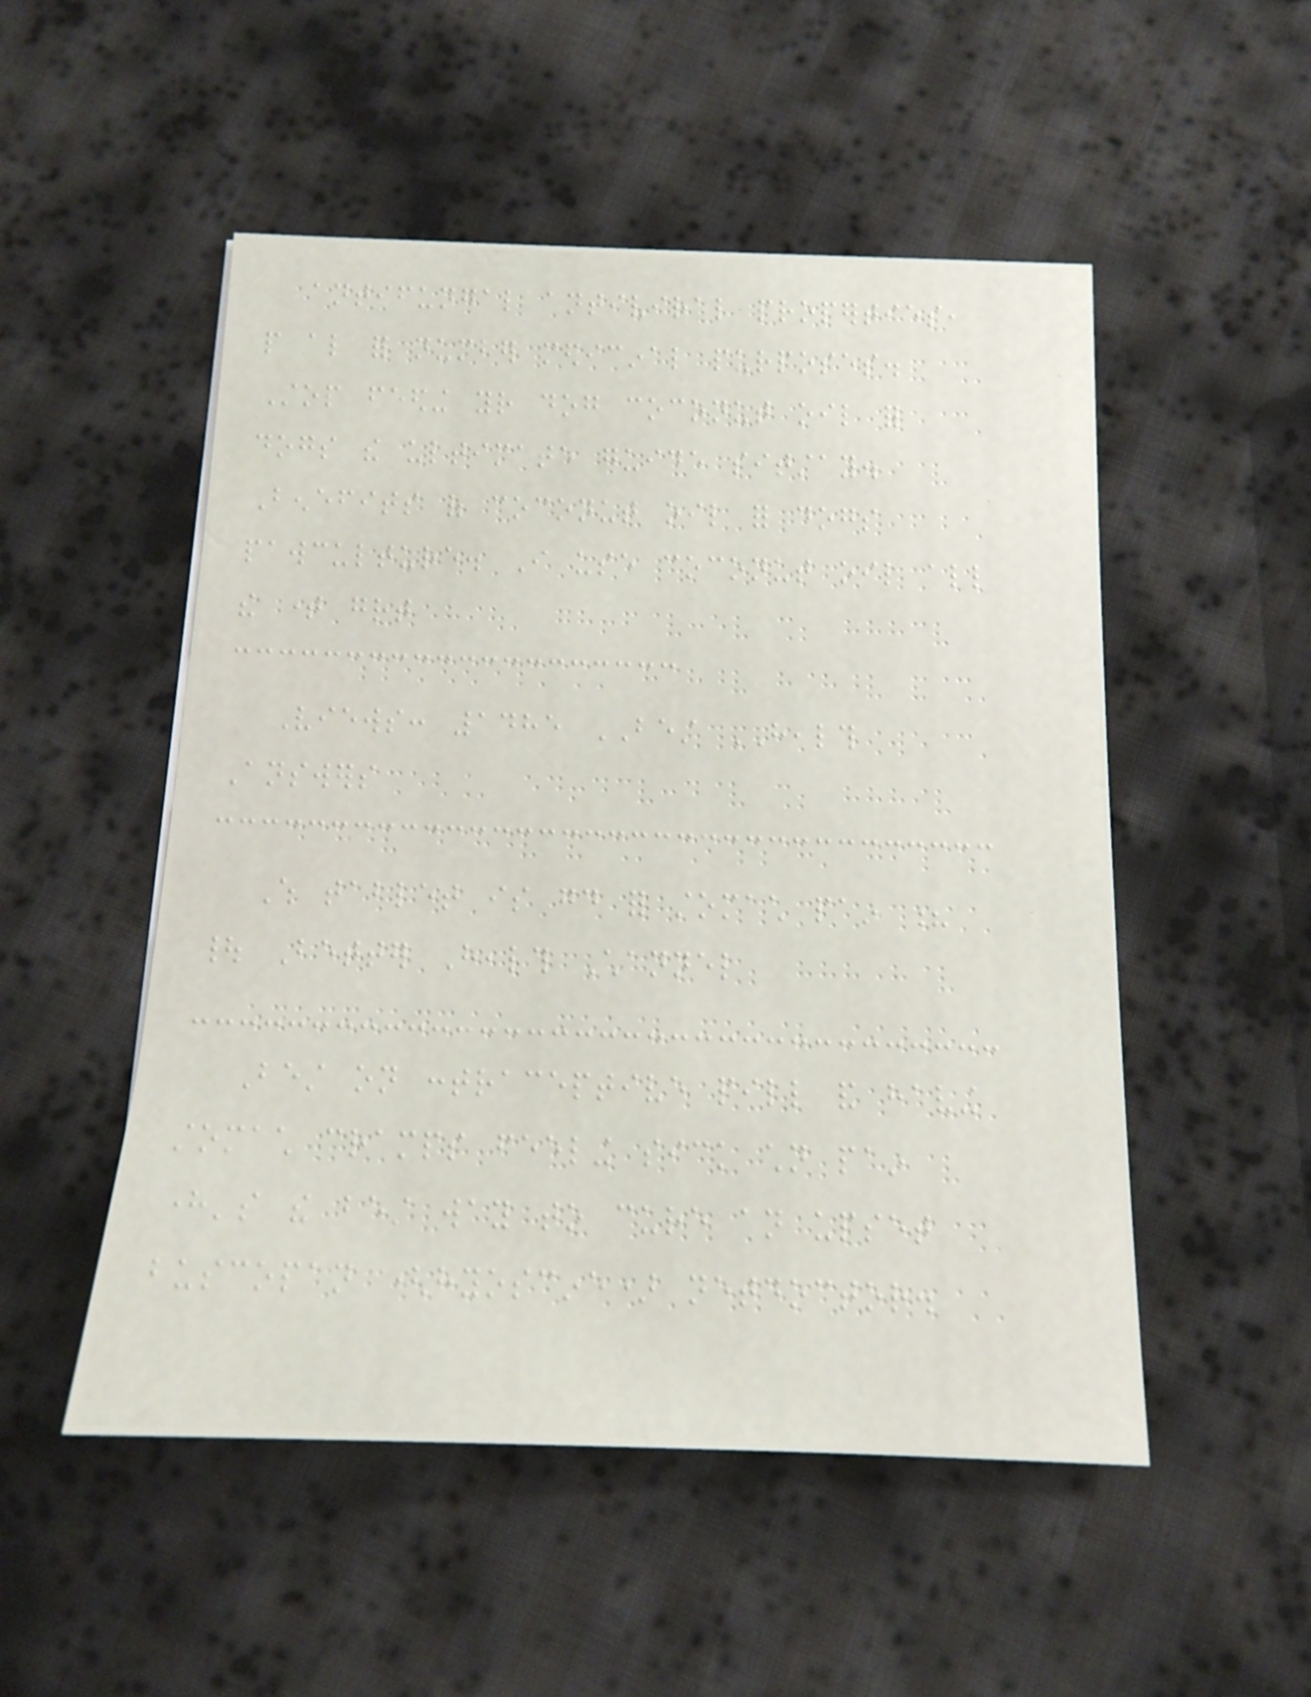antifungal antiviral properties,
people also for number medicinal purposes.
Stop feeding your dog coconut oil for
dogs the ultimate guide sitstay.
Benefits of coconut oil for dogs
pawculture. I use coconut oil all
the time great
Views: 1485 BEST HEALTH
Answers
Which tablet is good for stomach pain ?
| Better Health Channel
Best on contraceptive pill and having
stomach cramps feeling sick children pain
here's the best way to cure an upset
buscopan (hyoscine) netdoctor.
